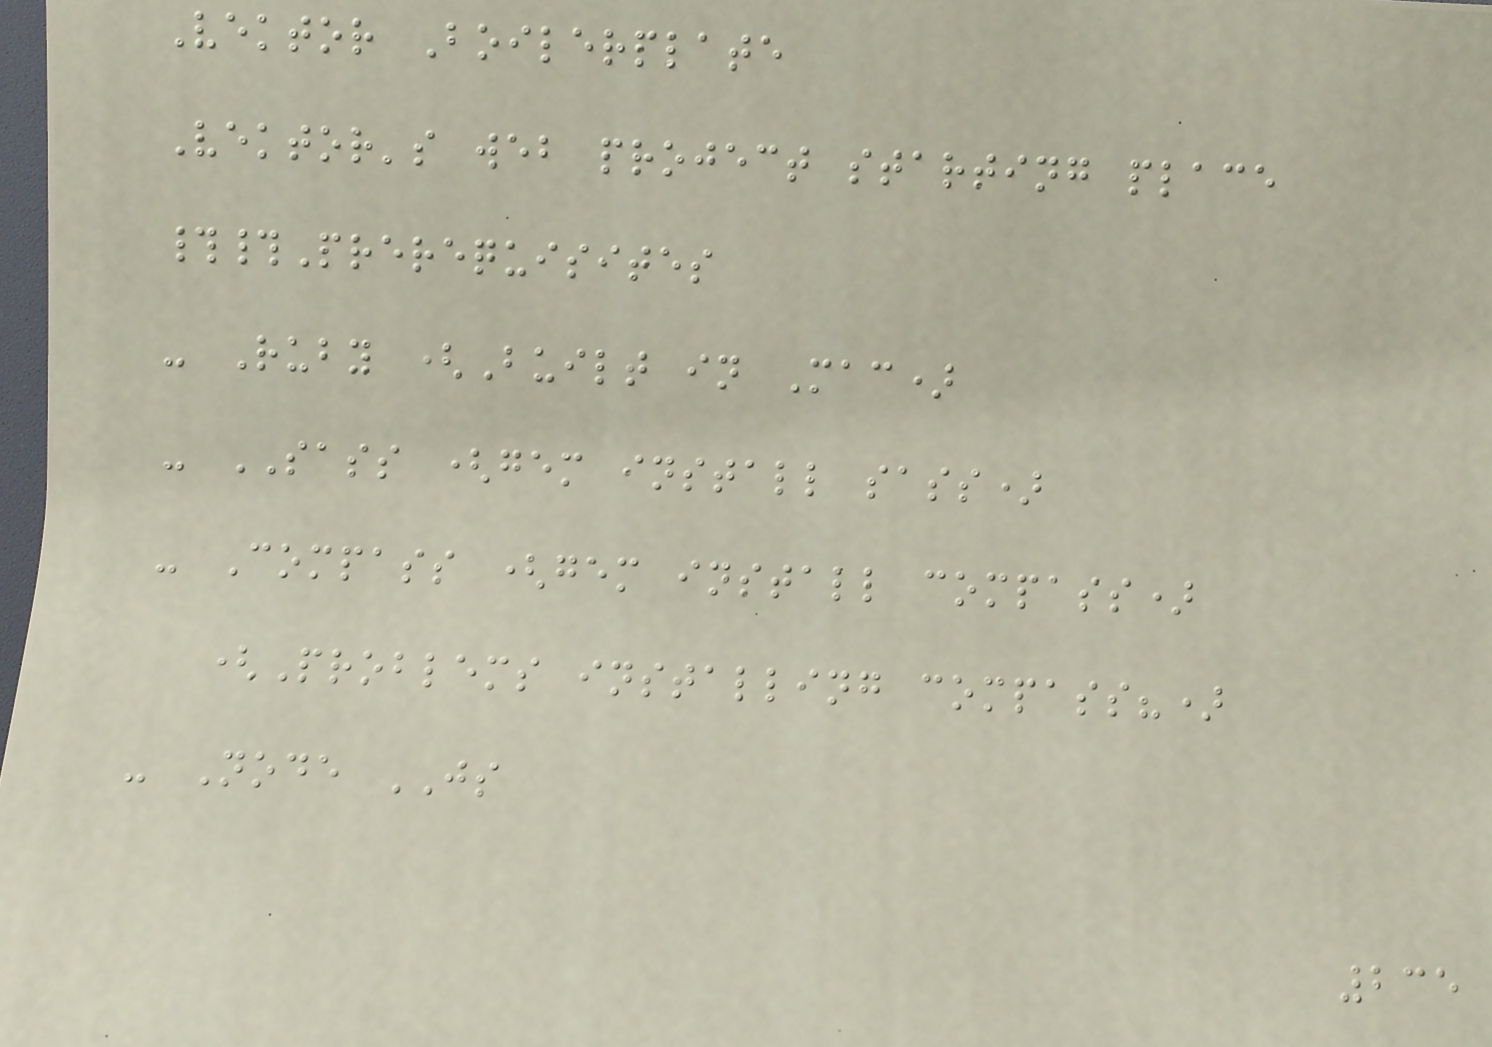Vektor Boilerplate
Vektor's web project starting place
##Prerequisites
- Ruby (Built in Mac)
- SASS (gem install sass)
- Compass (gem install compass)
(Problems installing compass?)
- Node JS
235
